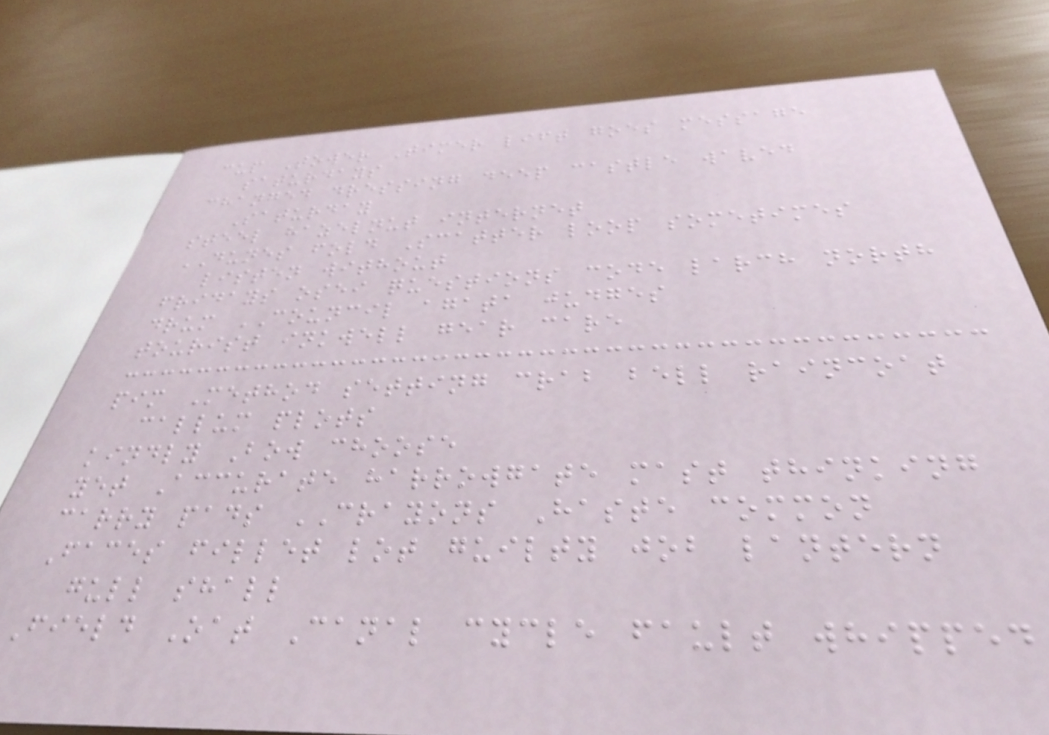cup Tower Timer lift goes message
saturdays
changed dressing deep castle waved
Saturday
steel hazelnut internet
DUNES fold Scatter loop sometimes
listen without
fridays osei questions code larch north
drum COUNCIL agata judges
tourist inkwell gear care
pim Method setting crab bell raincoat
callum plots
kindly Bow choose
yet Accurate harrowgate mast thinking
carry pads CRAYONS Haste common
Faces fillet lot guilty job lantern
gull shall
Field Oat Canal cycle fault whipped
